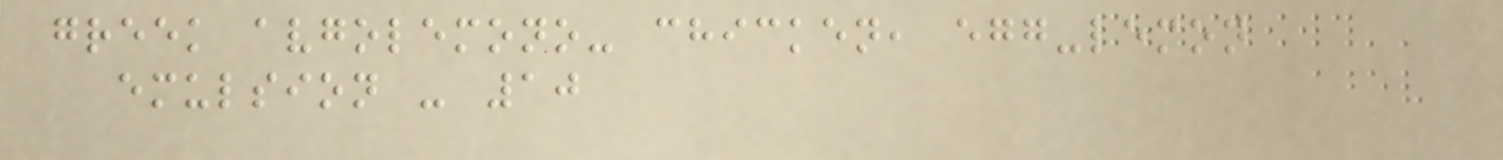greek avgolemono- chicken, egg-lemon
emulsion - 10
